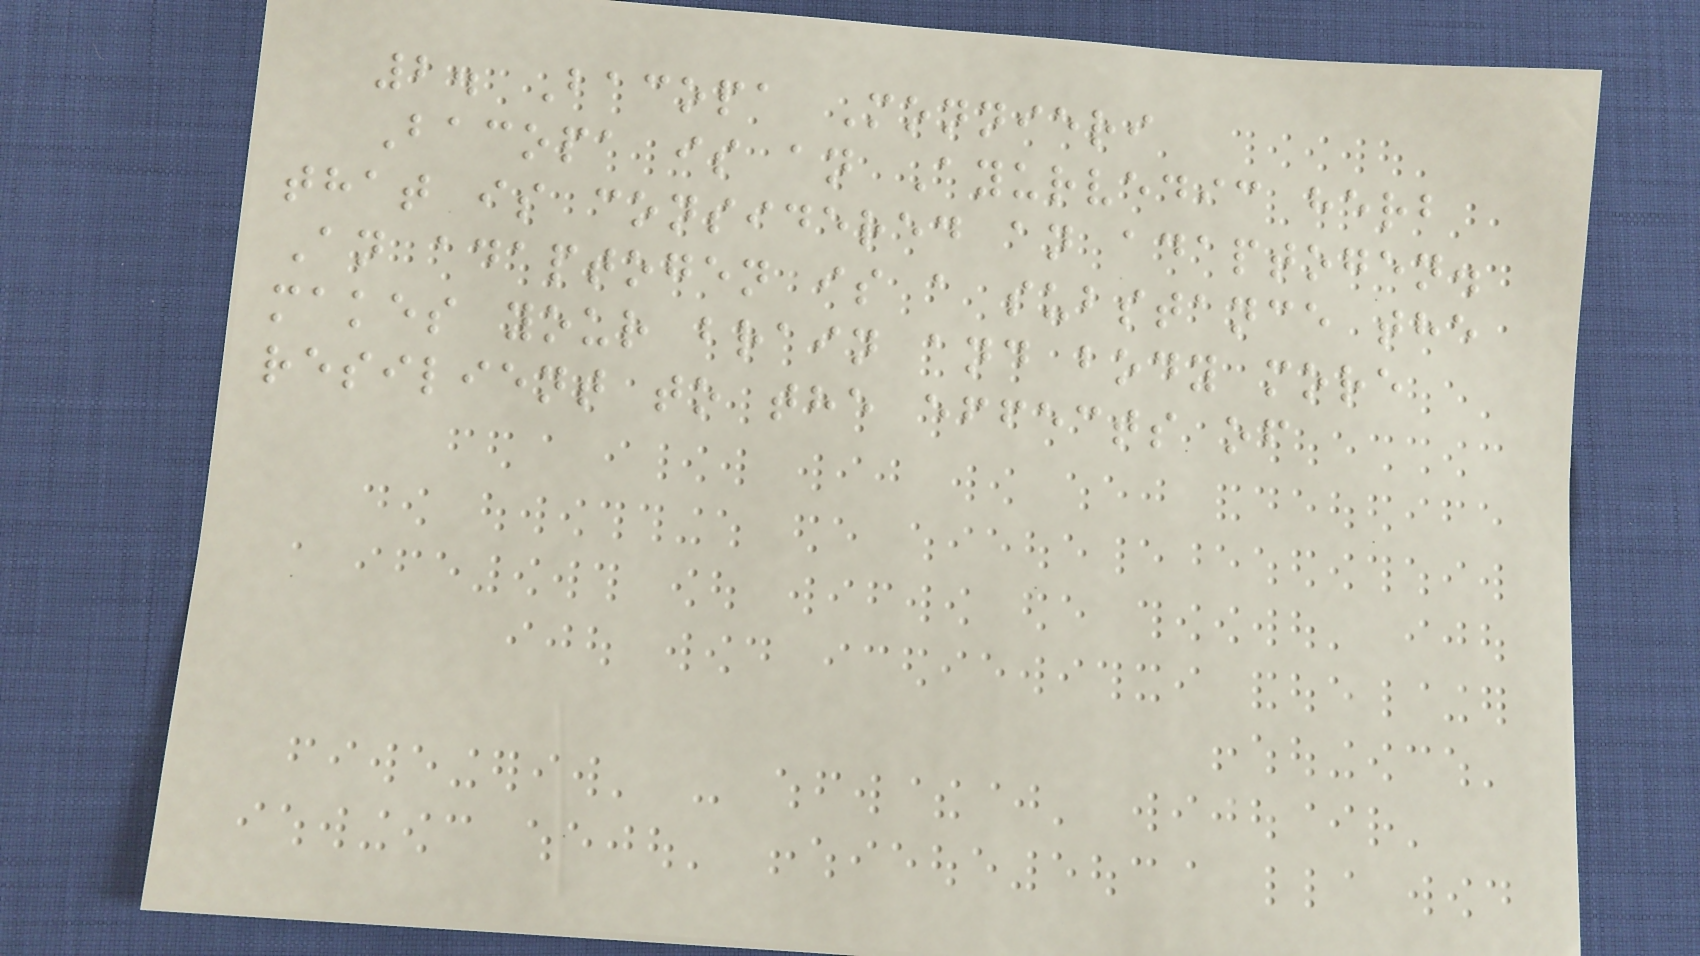2. Bacopa Monnieri
Bacopa is an Ayurvedic herb
that is considered an adaptogen.
An adaptogen is a substance the
makes your brain and body more
resilient to the effects of
